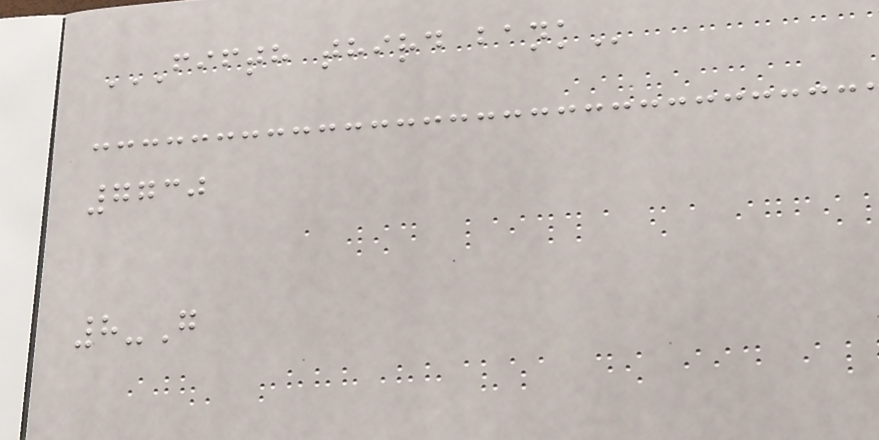FIFTH THIRD BANK
7730
8-G
